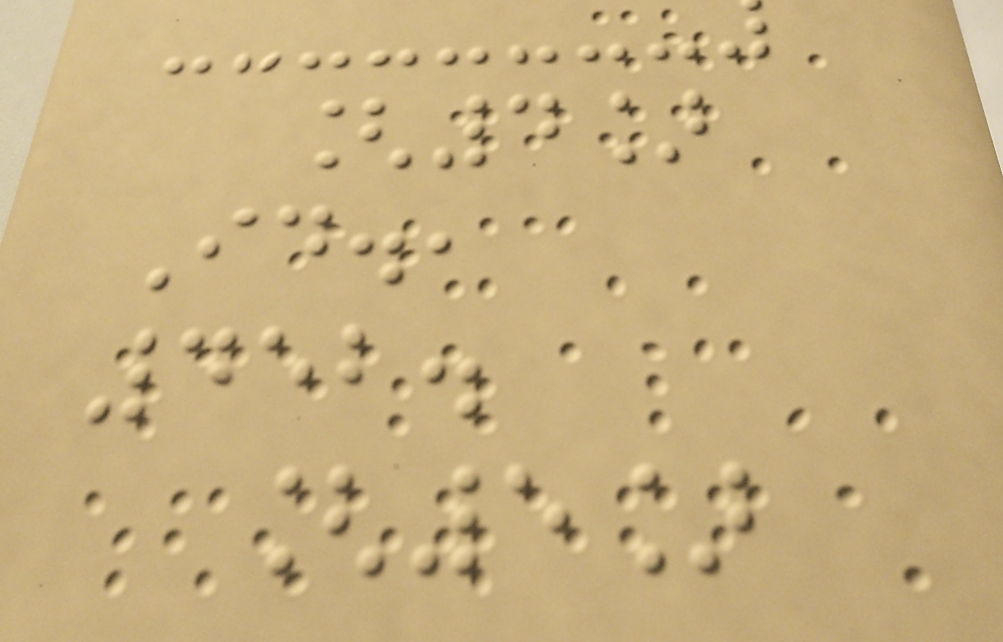[4]
Id.,
452.
[5]
